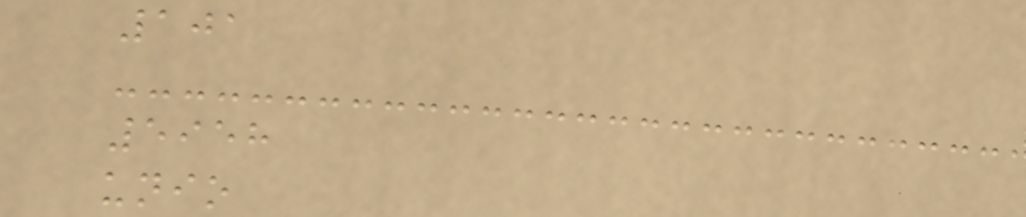101
5958
unio
